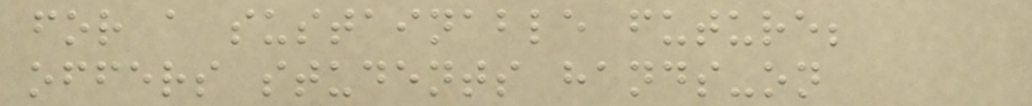for a sustainable future;
offers students hands-on
